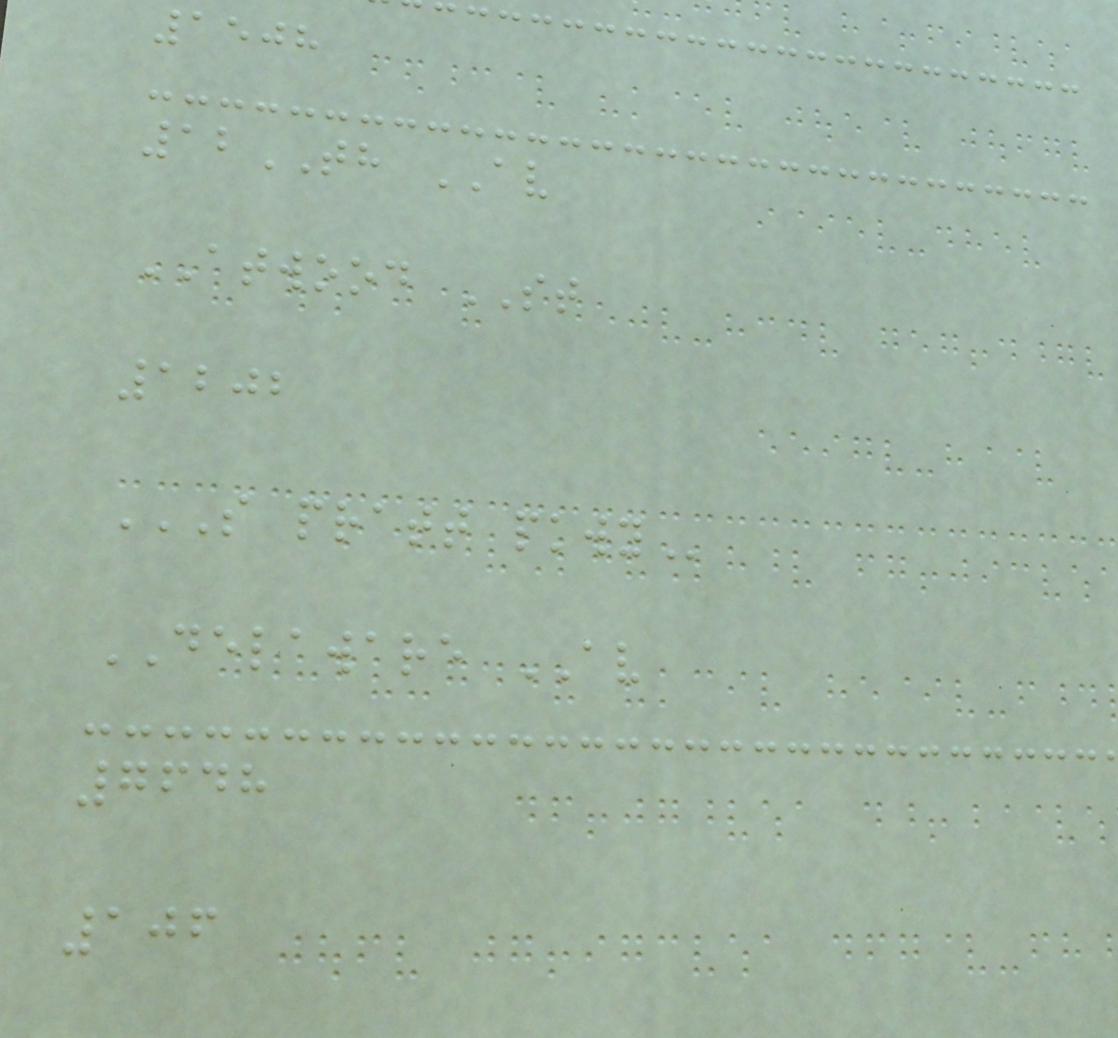1508
12TH AV
ATWOOD ST
1202
S PRATT PKWY
DELAWARE AV
7648
106
